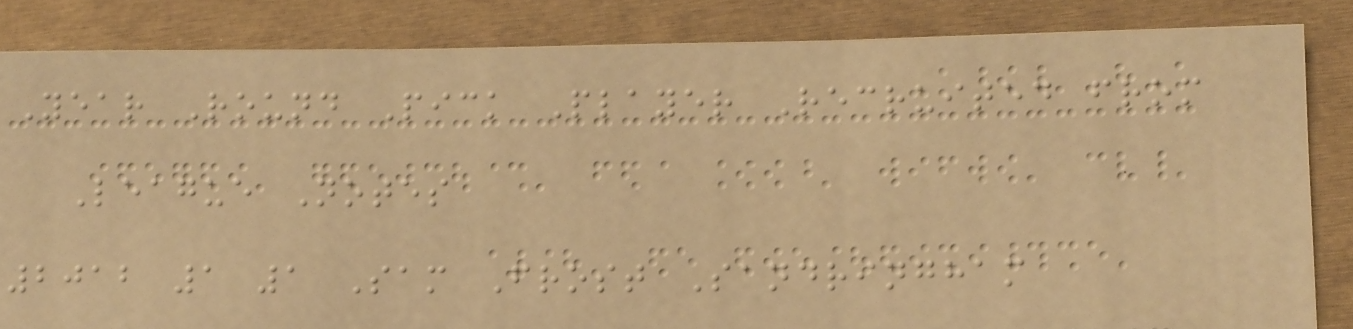Year Round Pick Player Recruited from
League Notes
2012 1 1 Sam Frost Sandringham
